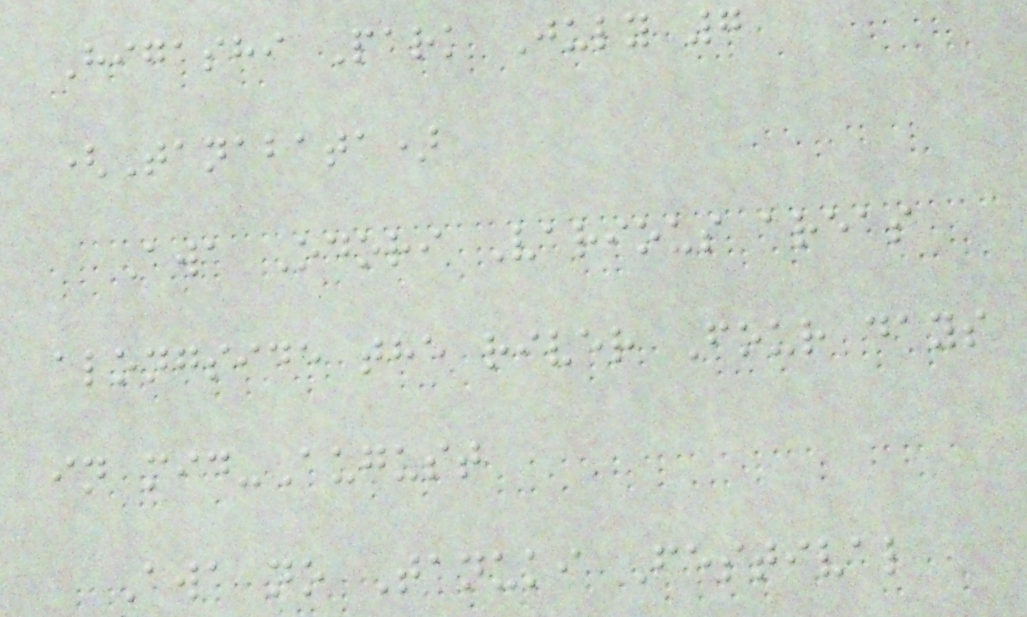Higashi Park July 7
(Tanabata)
Awa Odori Various areas
alongside the river Four days
in mid-August
Awa no Tanuki Festival
